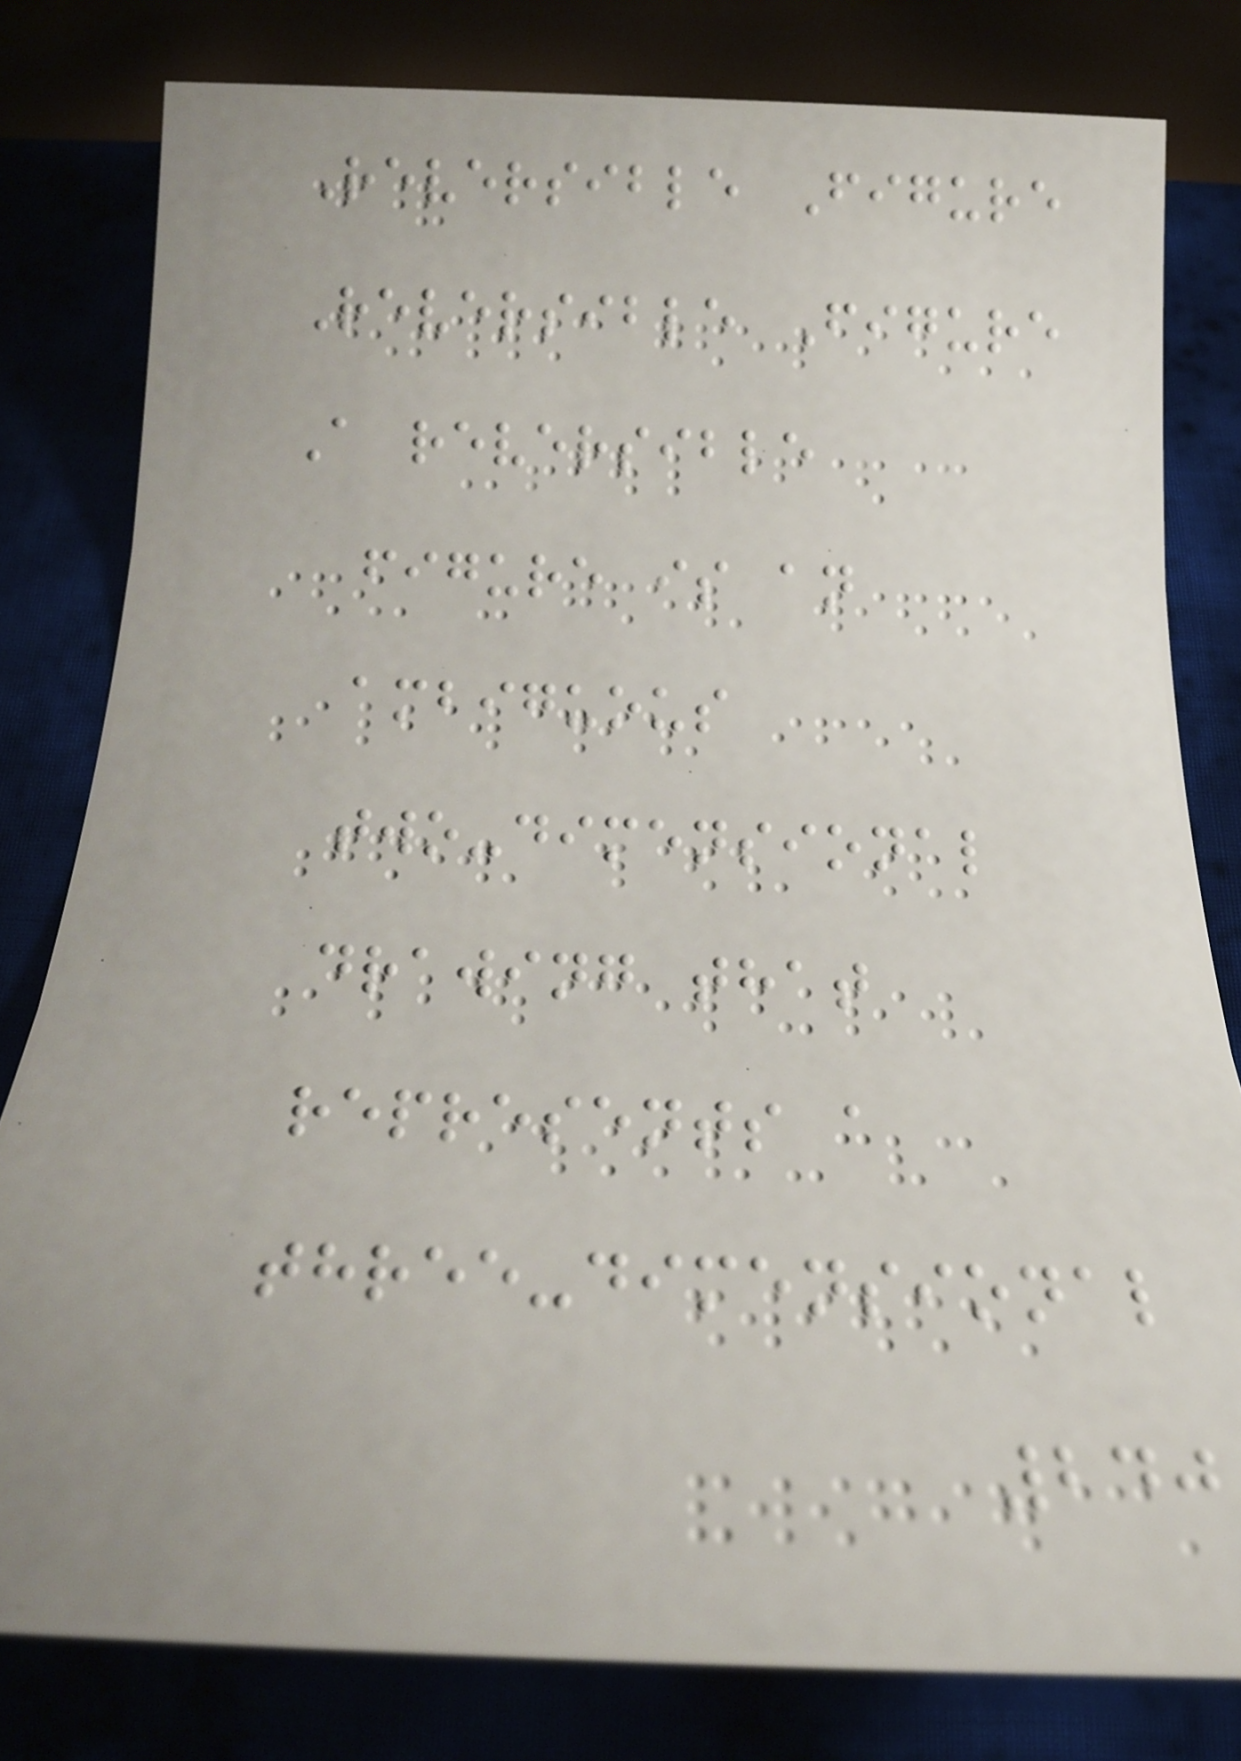Reversible Figure
Reversible Figure
A reversible
figure is an
ambiguous
two-dimensional
drawing that
represents a
three-dimensional
240
